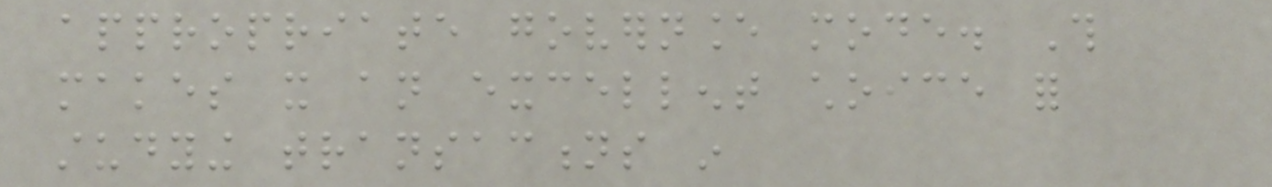appropriate governance mode. This
makes it an excellent choice for
studying transactions in
